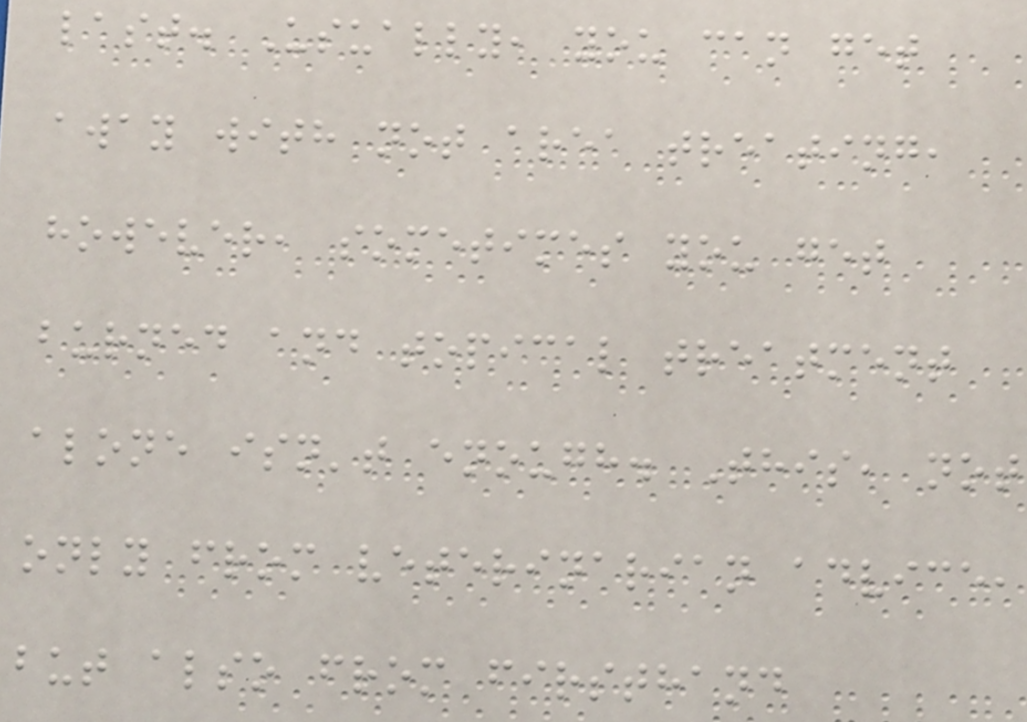last. Usually, you can get
away with not area treating,
however, sometimes you get
burned and topical treatment
alone isn't enough. This, not
only from veterinarian advice,
but also from firsthand
